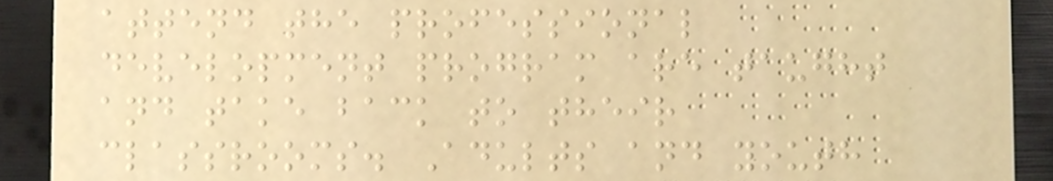attend the professional
development program are taught
and take back to their
classrooms. Adults and youth
